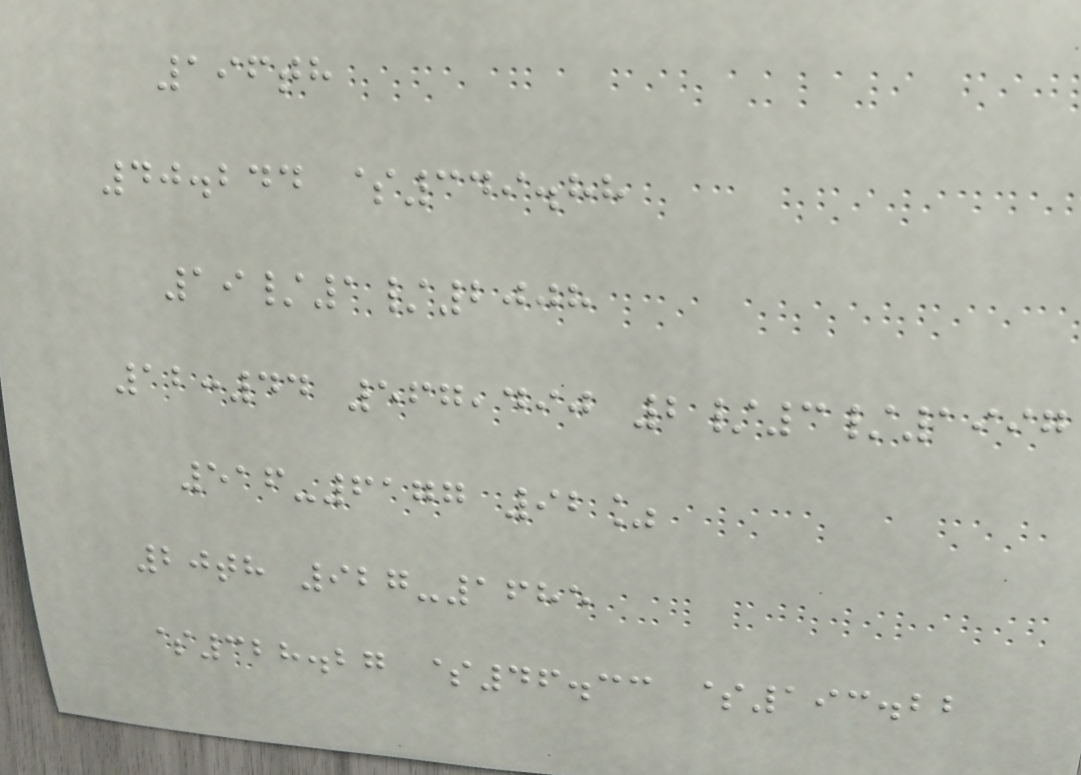196th
40.244 $349.88
19/1/2008
12:44 567,490 2/3/1997
516-6177 92%
20th 927-1685
$328.27 $46.33 $193.22
